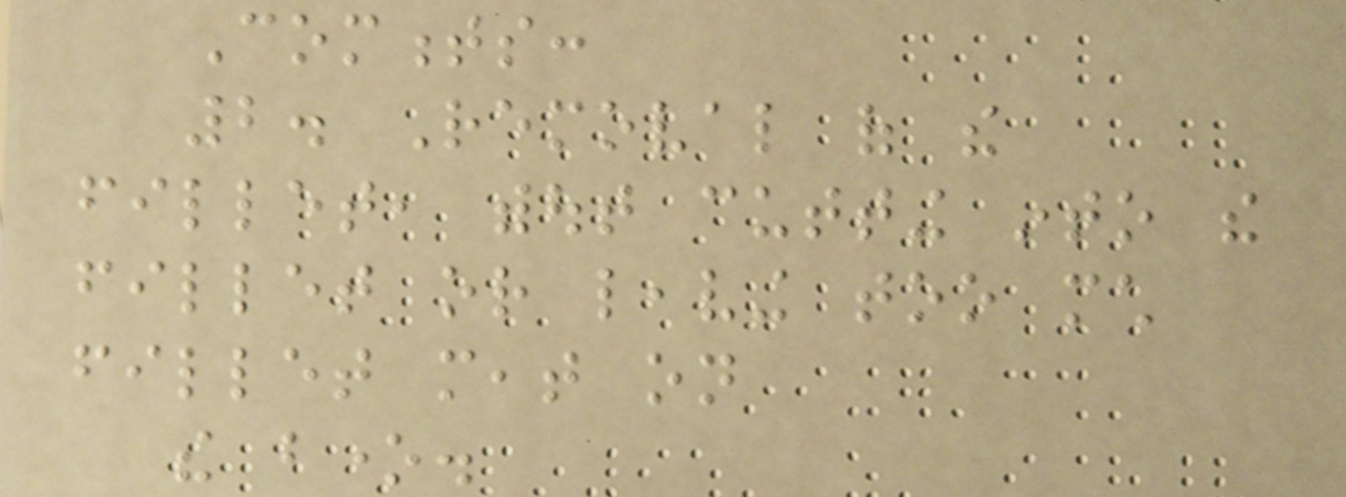Comments:
2. Removal of the
fillet, without cutting into the
fillet or leaving too much
fillet meat on
the bone.
